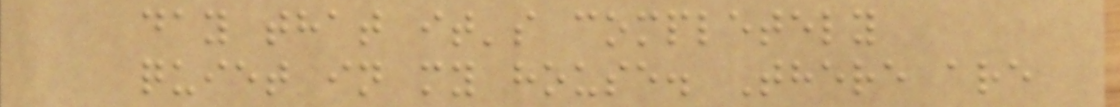day that it's completely
quiet in my house. There are
